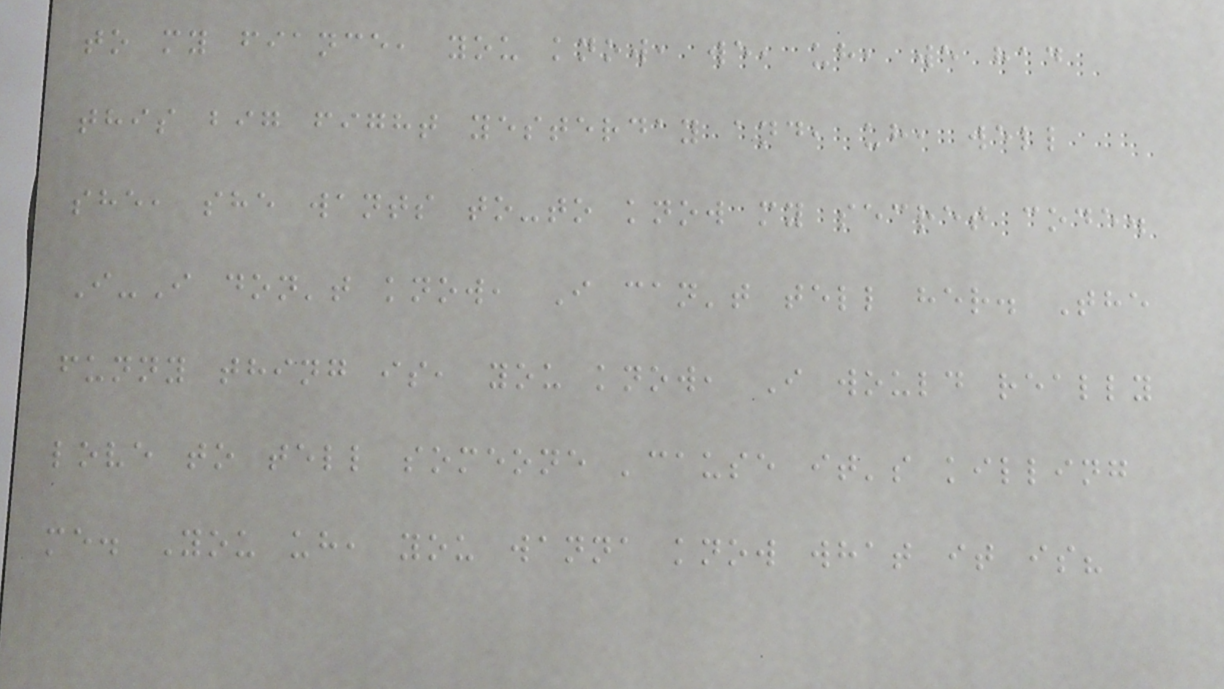to my fiance, you know, we, uh, we had
this big fight yesterday and, uh, well
she, she wants to-to know my secret code.
I-I don't know, I can't tell her. The
funny thing is, you know, I would really
love to tell someone 'cause it's killing
me. You uh, you wanna know what it is?
